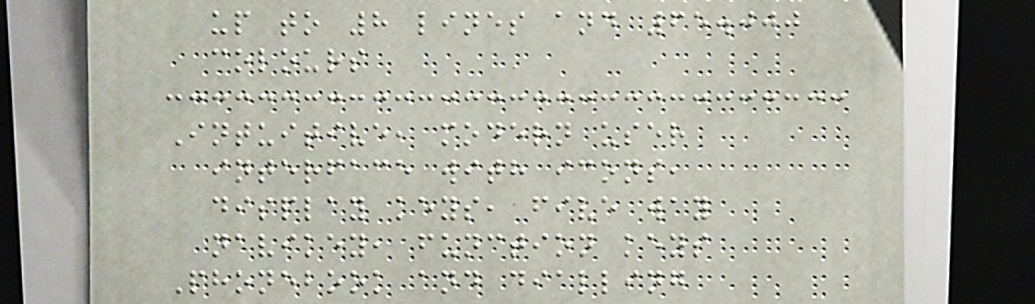up to 8 lines and 65.000
colours
Intuitive, modern user
interface with icons,
display keys, five way
navikey, function keys
Phonebook and dialling
